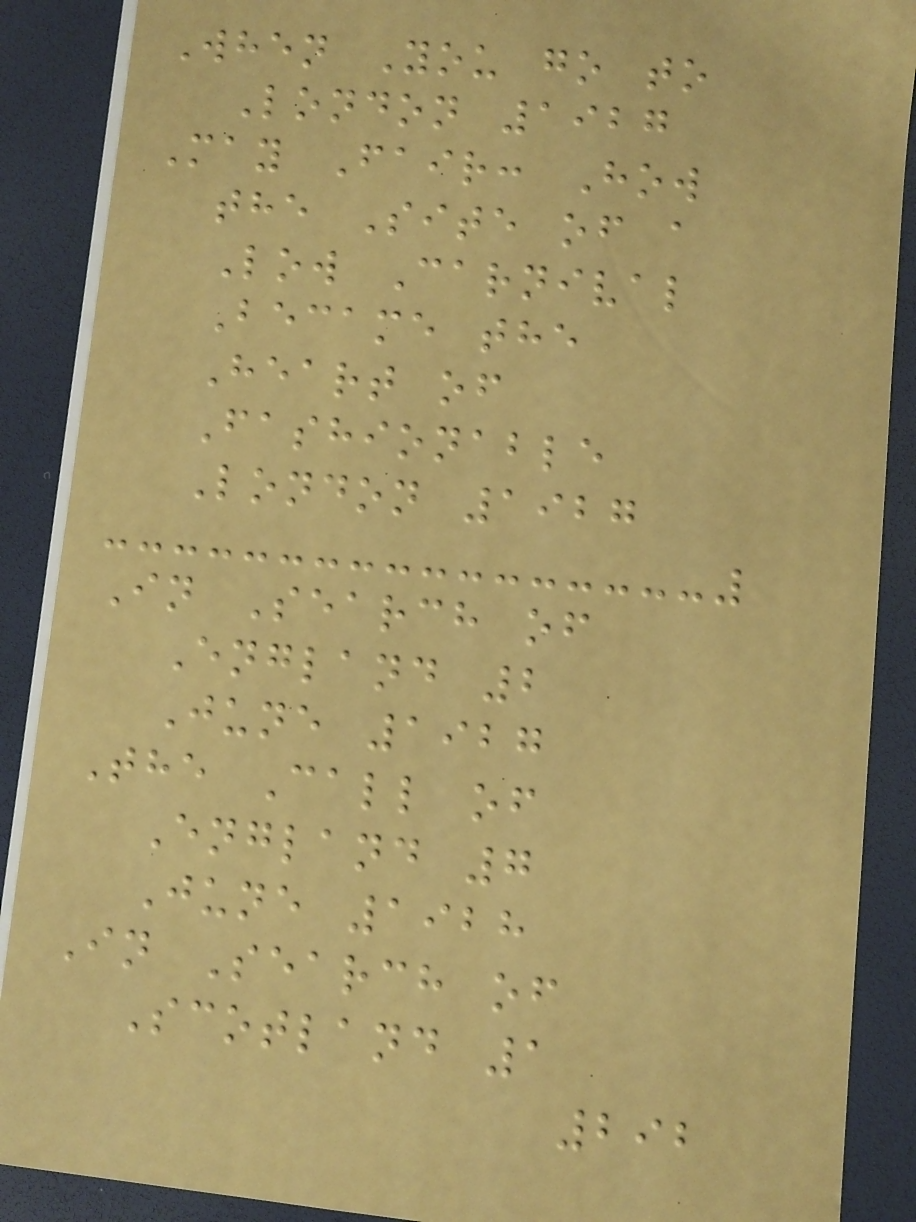When You go to
London 1927
May Fair: How
the Site of a
Low Carnival
Became the
Heart of
Fashionable
London 1927
In Search of
England 2
June 1927
The Call of
England 7
June 1928
In Search of
Scotland 1
292
